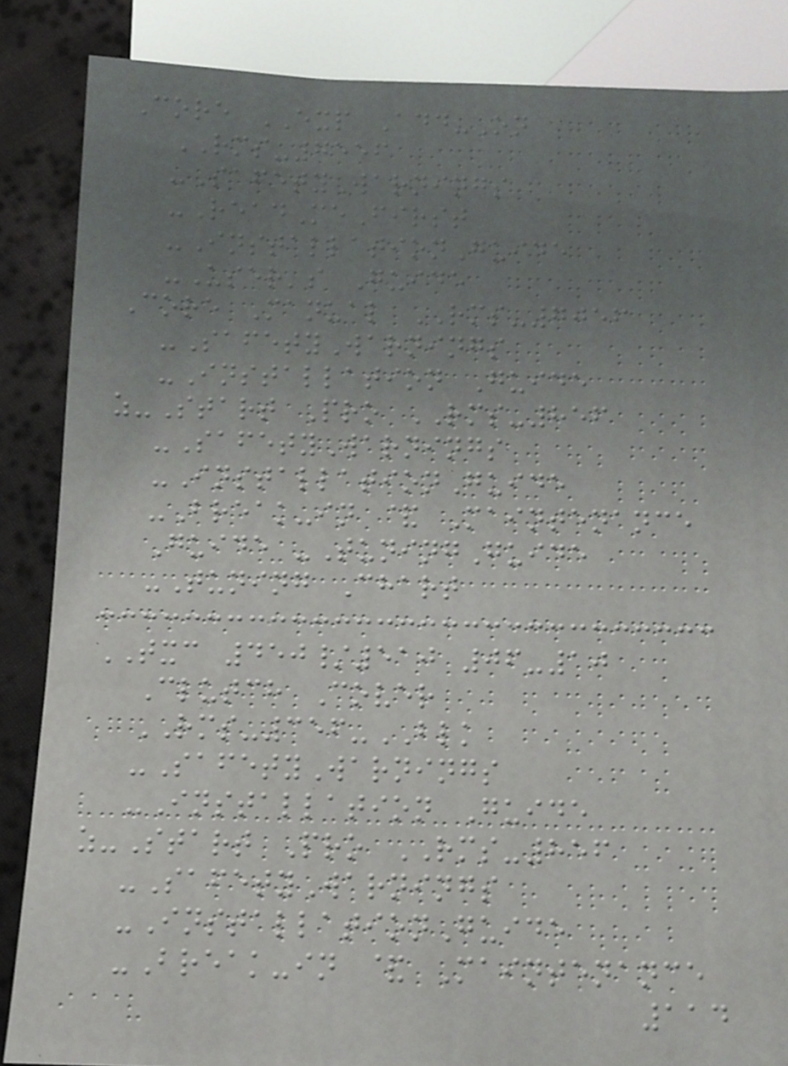Core EXP Add-On
RMS-7556
-SafetyWarnings
-ReadMeFirst
-InstallationGuide
-User's Guide
Core Manual RMS-7056
-SafetyWarnings
-Installation Guide
z-Start Pro RMS-856
-SafetyWarnings
-InstallationGuide
-Break-in & Maintenance
Guide -TuningGuide
-Tuning Chart
TXC 450/510 06-10
Clutch Cover
RMS-356-BLK
-SafetyWarnings
-Installation Guide
z-Start Pro RMS-856
-SafetyWarnings
-InstallationGuide
-Break-in & Maintenance
114
